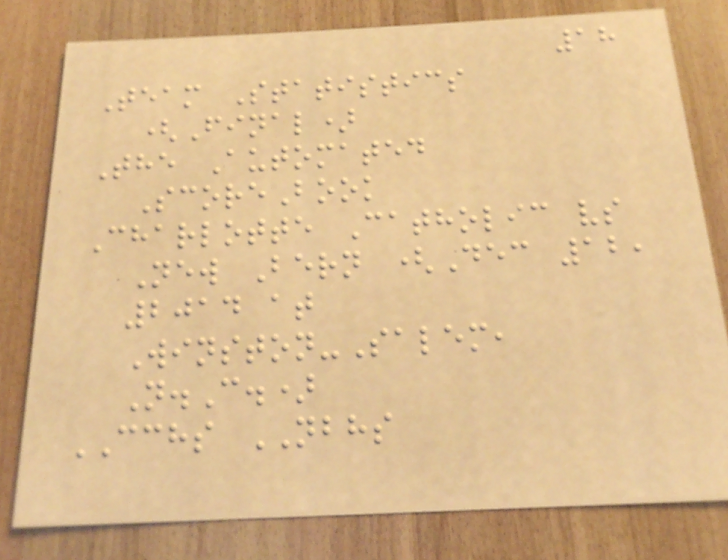18
Team Statistics
(Final)
The Automated
ScoreBook
Charlotte Catholic vs
New Bern (Dec 12,
2014 at
Winston-Salem,
N.C.)
CCHS NBHS
